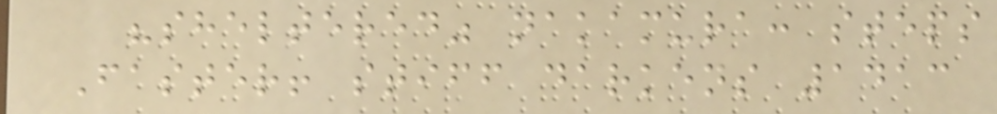"sheltered" nakamura: steps
Faster! stiff darkens 1413
